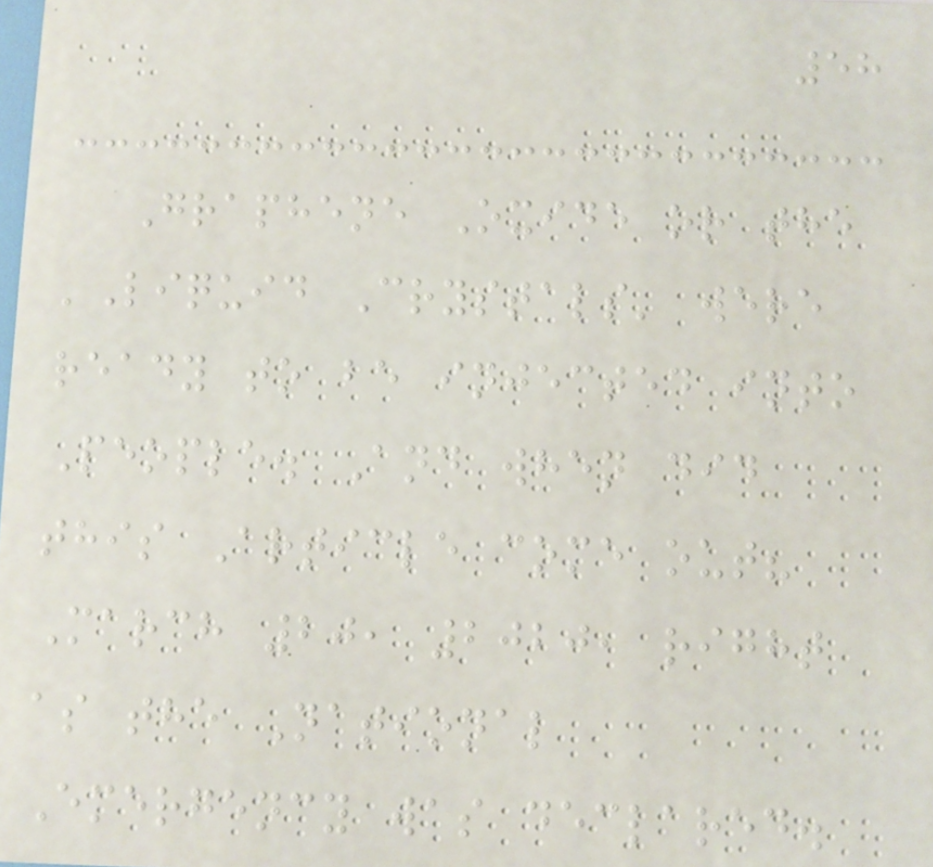58
Graphene Oxide or the
'Liquid Crystals' were
ready to be injected into
People. And when did
this Article come out?
March 20, 2020, right
as the National
Emergency was declared.
